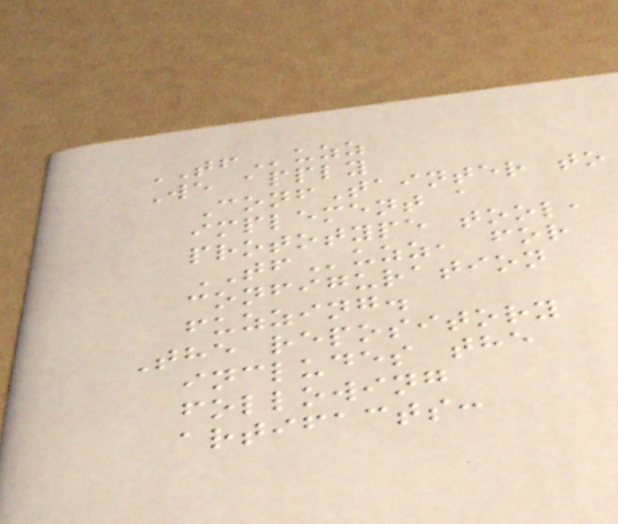TFuzz
We apply
ConfTainter to
implement a
prototype tool,
TFuzz, for
configuration
fuzzing.
The repository
includes the
following
artifacts:
